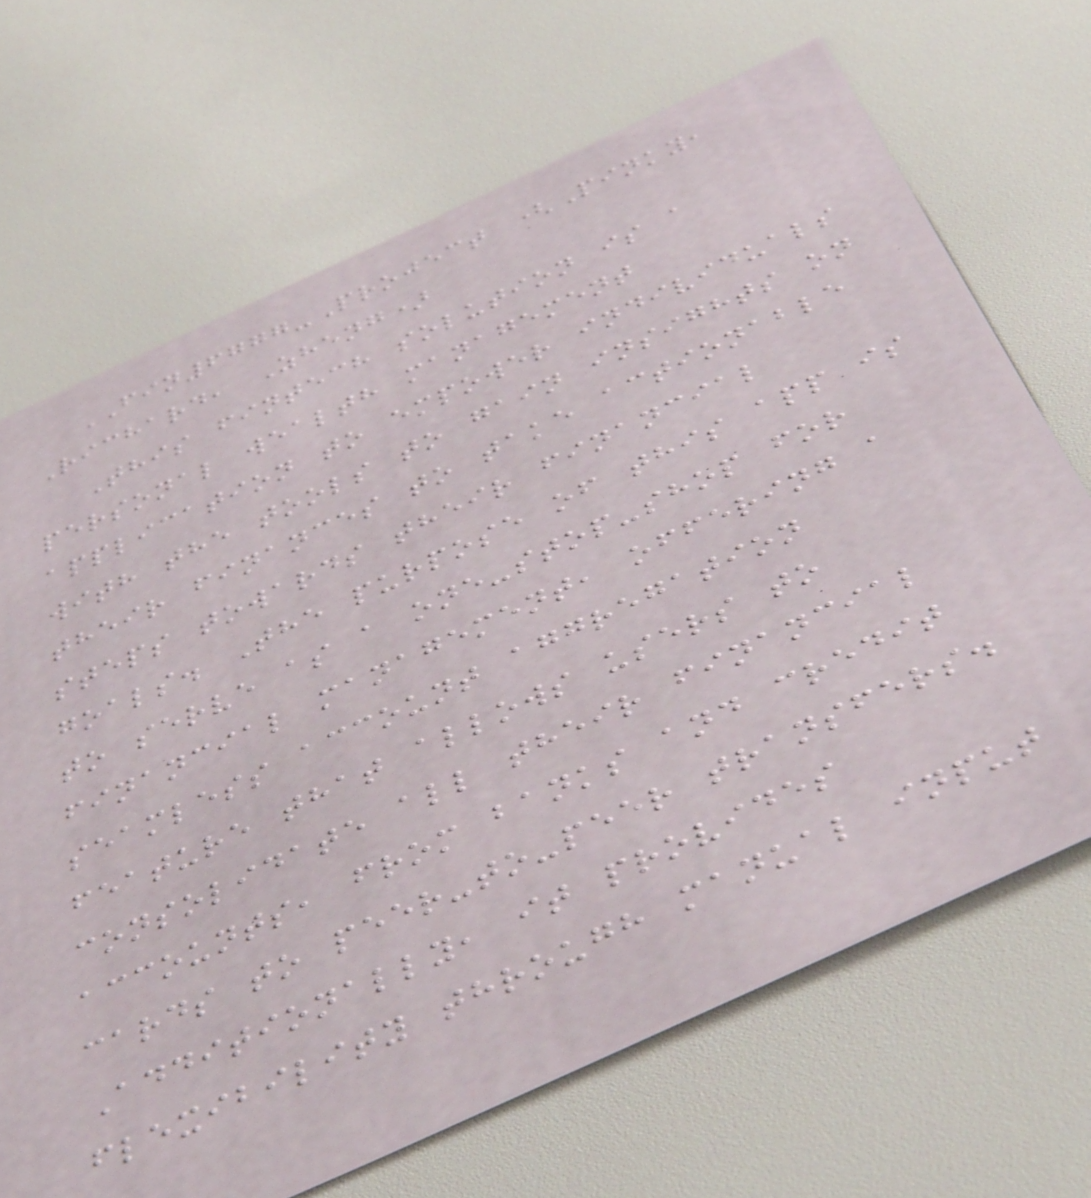FIN6777-Project (Pinky,
Richard, Zheng)
This fintech solution is a
personal wealth management
application to empower individuals
with the tools to gain insights on
their finances to take actionable
steps towards their financial
goals. The purpose of this app is
to serve as a one-stop-shop for
financial management, offering a
seamless account aggregation
feature that allows users to
consolidate all their financial
accounts, from banks and credit
cards to peer-to-peer transfers.
Additionally, it provides
flexibility through manual input
